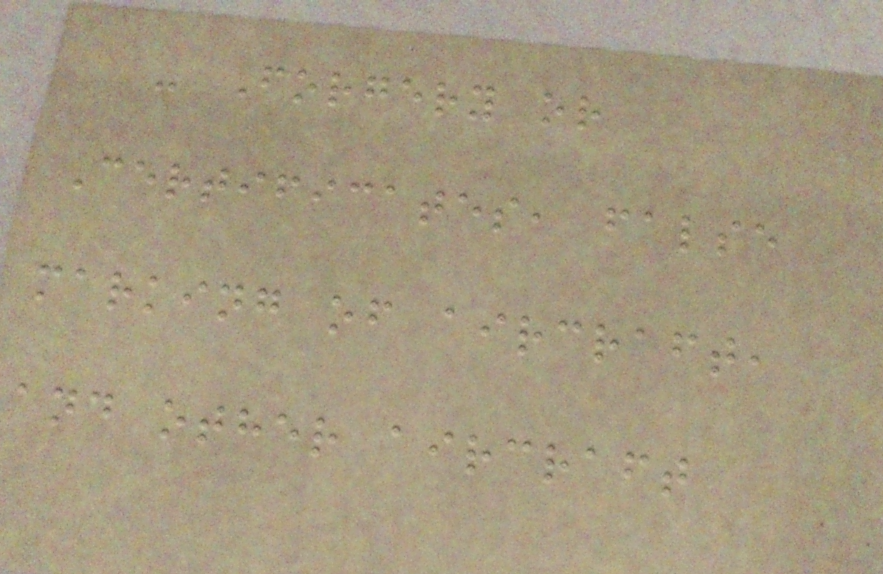- Forgery or
Certificates, false
marking of aircraft,
and other aircraft
